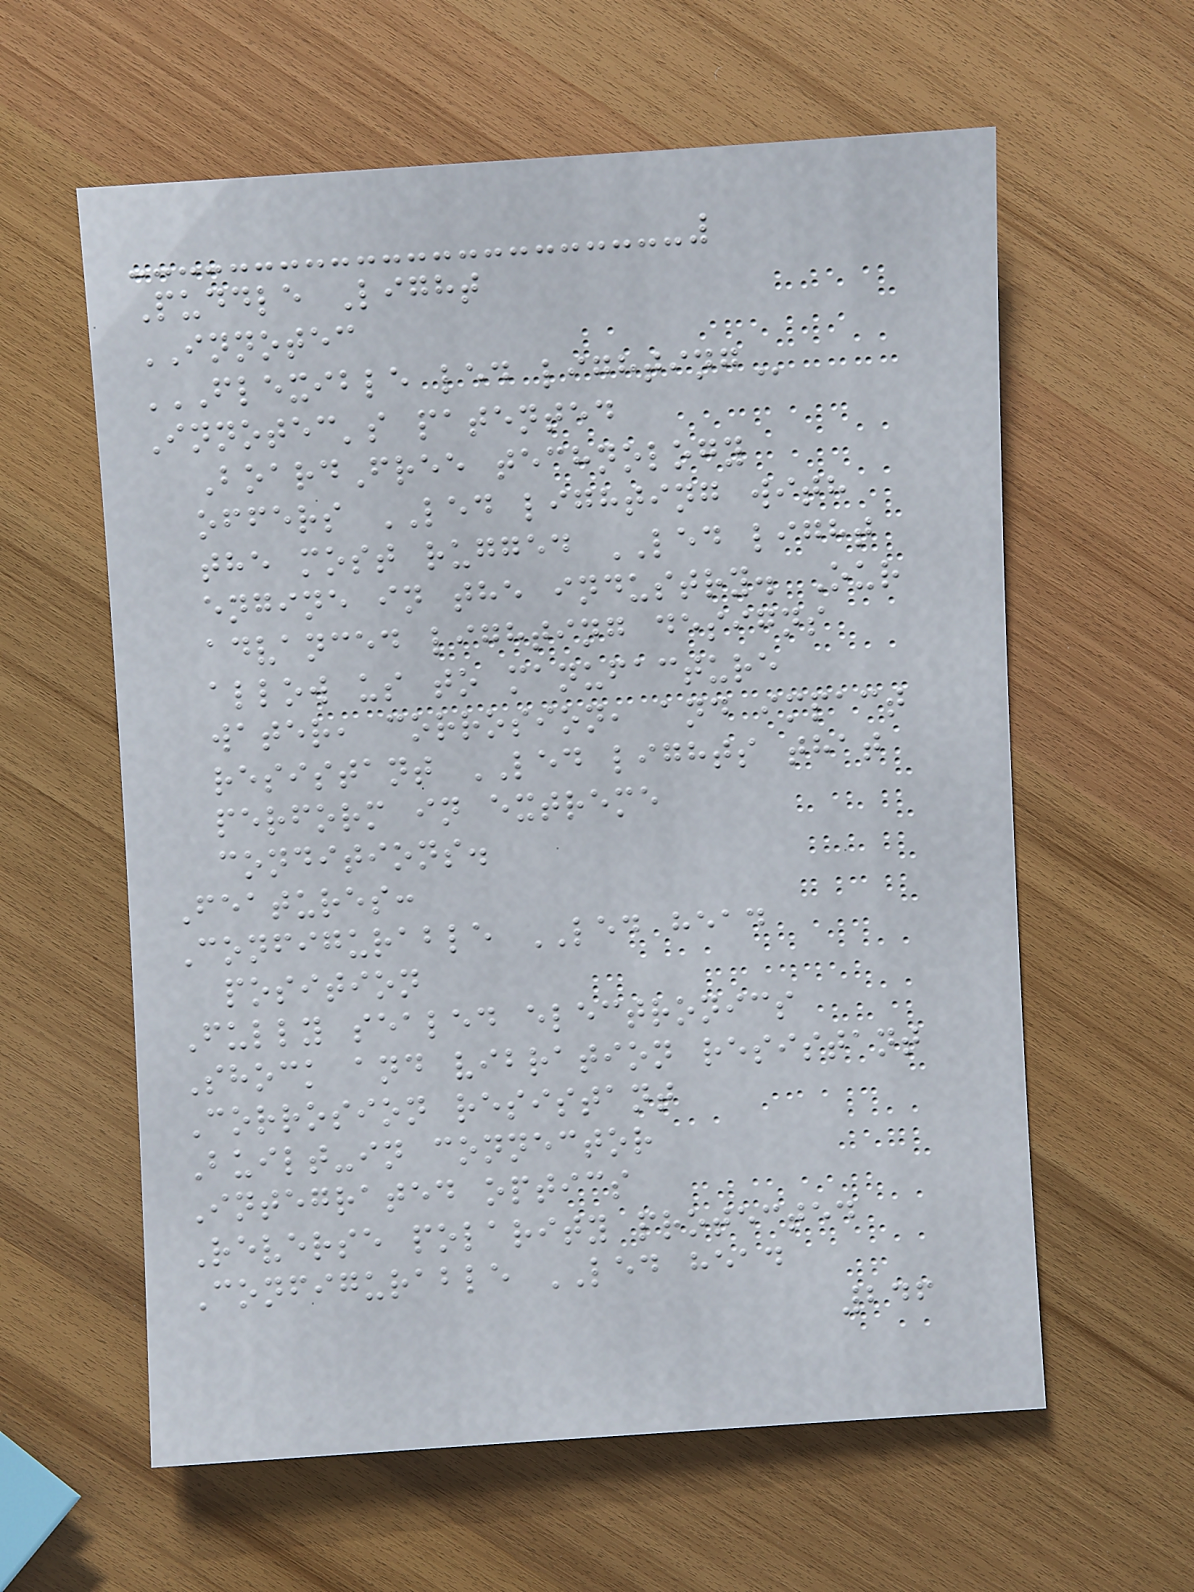Puddle Light
INNOTEC
FLEXIBLE LED LIGHTING
Innotec's patented
BoardFree technology
offers LED lighting with
the most rugged LED light
engine in the industry. Our
advanced lighting designs
allow us to manufacture
water, corrosion, and impact
resistant LED lights that
perform in extreme
conditions.
Features:
Configurable LED head
position
Fully sealed electronics
Shock and vibration resistant
Corrosion resistant
Built-in connector
Integrated optics
Reverse polarity protected
Configurable LED head
246
